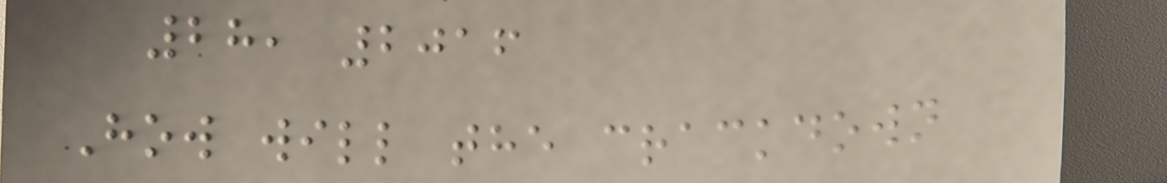28, 2016
How will the crackdown
